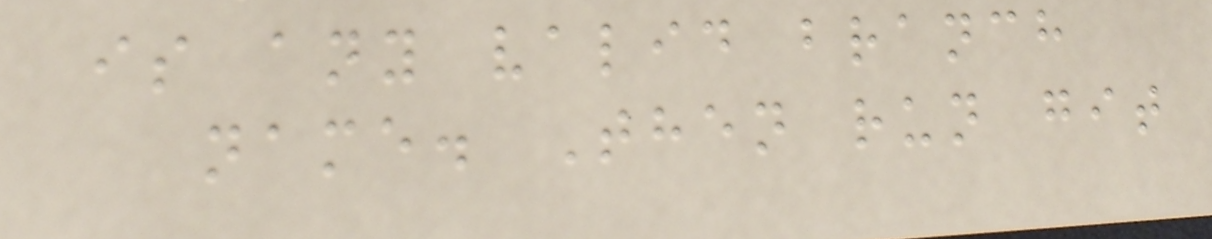is any valid branch
name. Then run git
